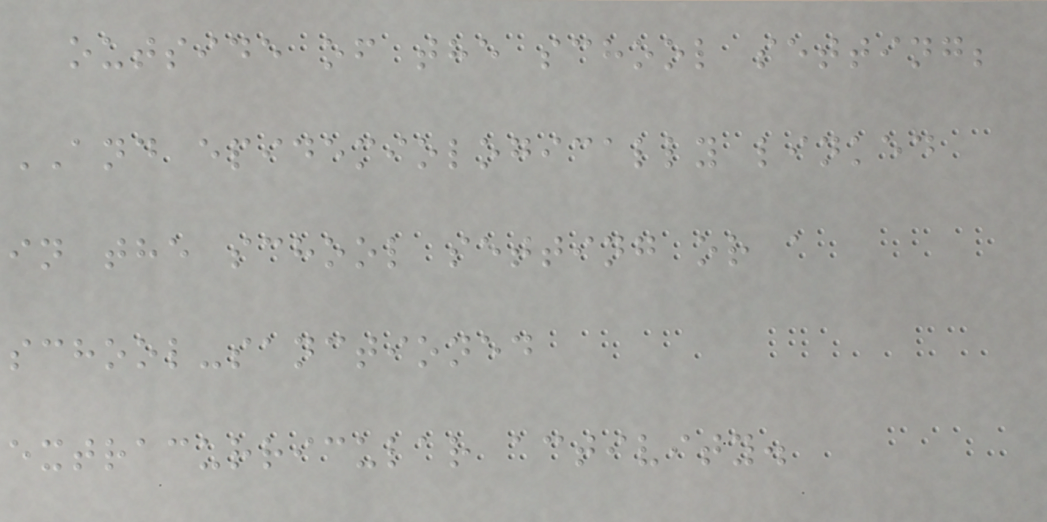outside of the school setting;
AND epidemiologically linked
in the school setting or a
school-sanctioned
extracurricular activity.
